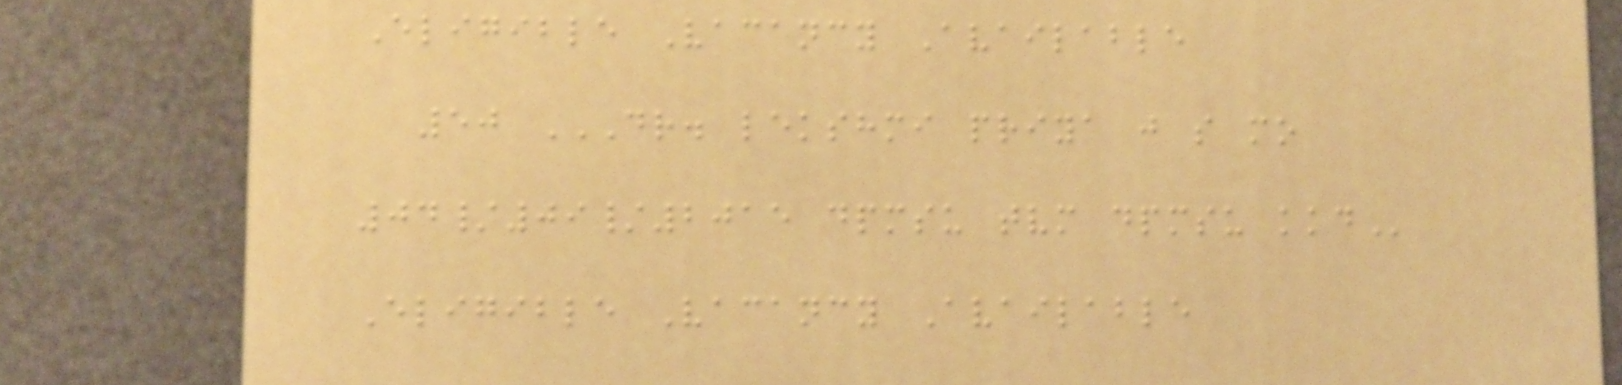Eligible Vacancy Available
50 DR. LEKSHMI PRIYA J S MO
04/09/2015 DPMSU TVM DPMSU KKD
Eligible Vacancy Available
